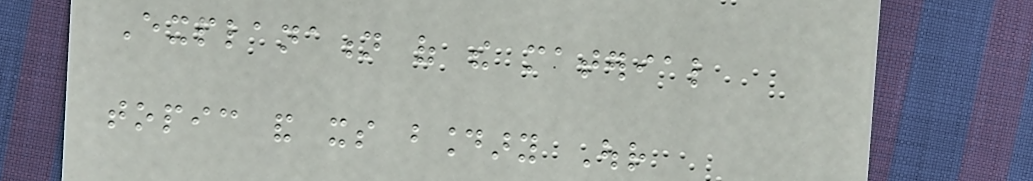Explanation of the material
topic and its boundary Our
